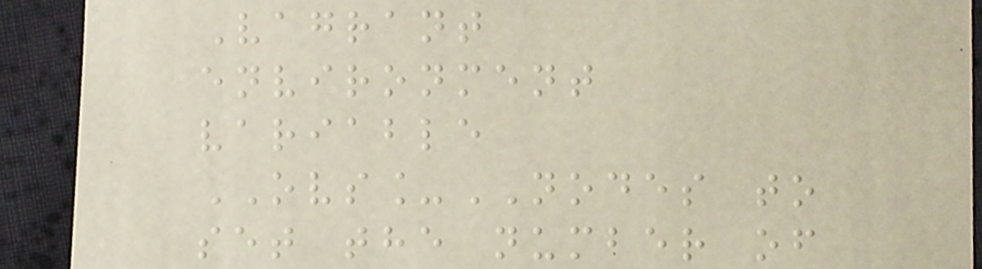Vagrant
environment
variable
OVS_NODES to
set the number of
